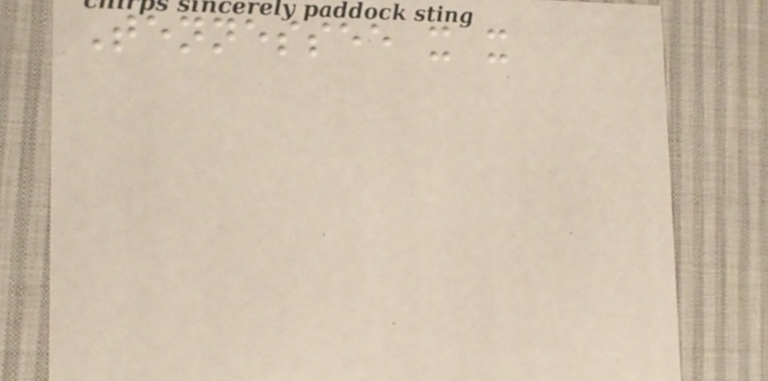Tennessee x x
